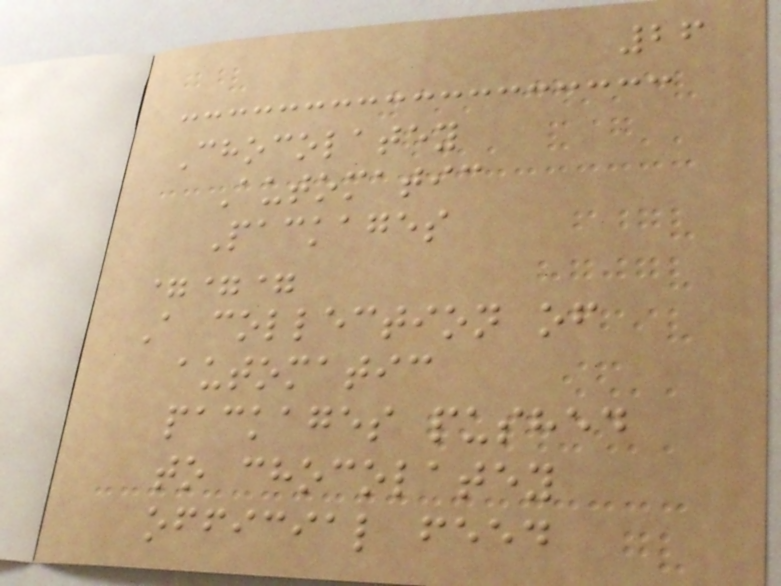26
Chocolatey
Automatic
Packages
===
A collection of
automatic
packages pushed
to chocolatey
official feed
